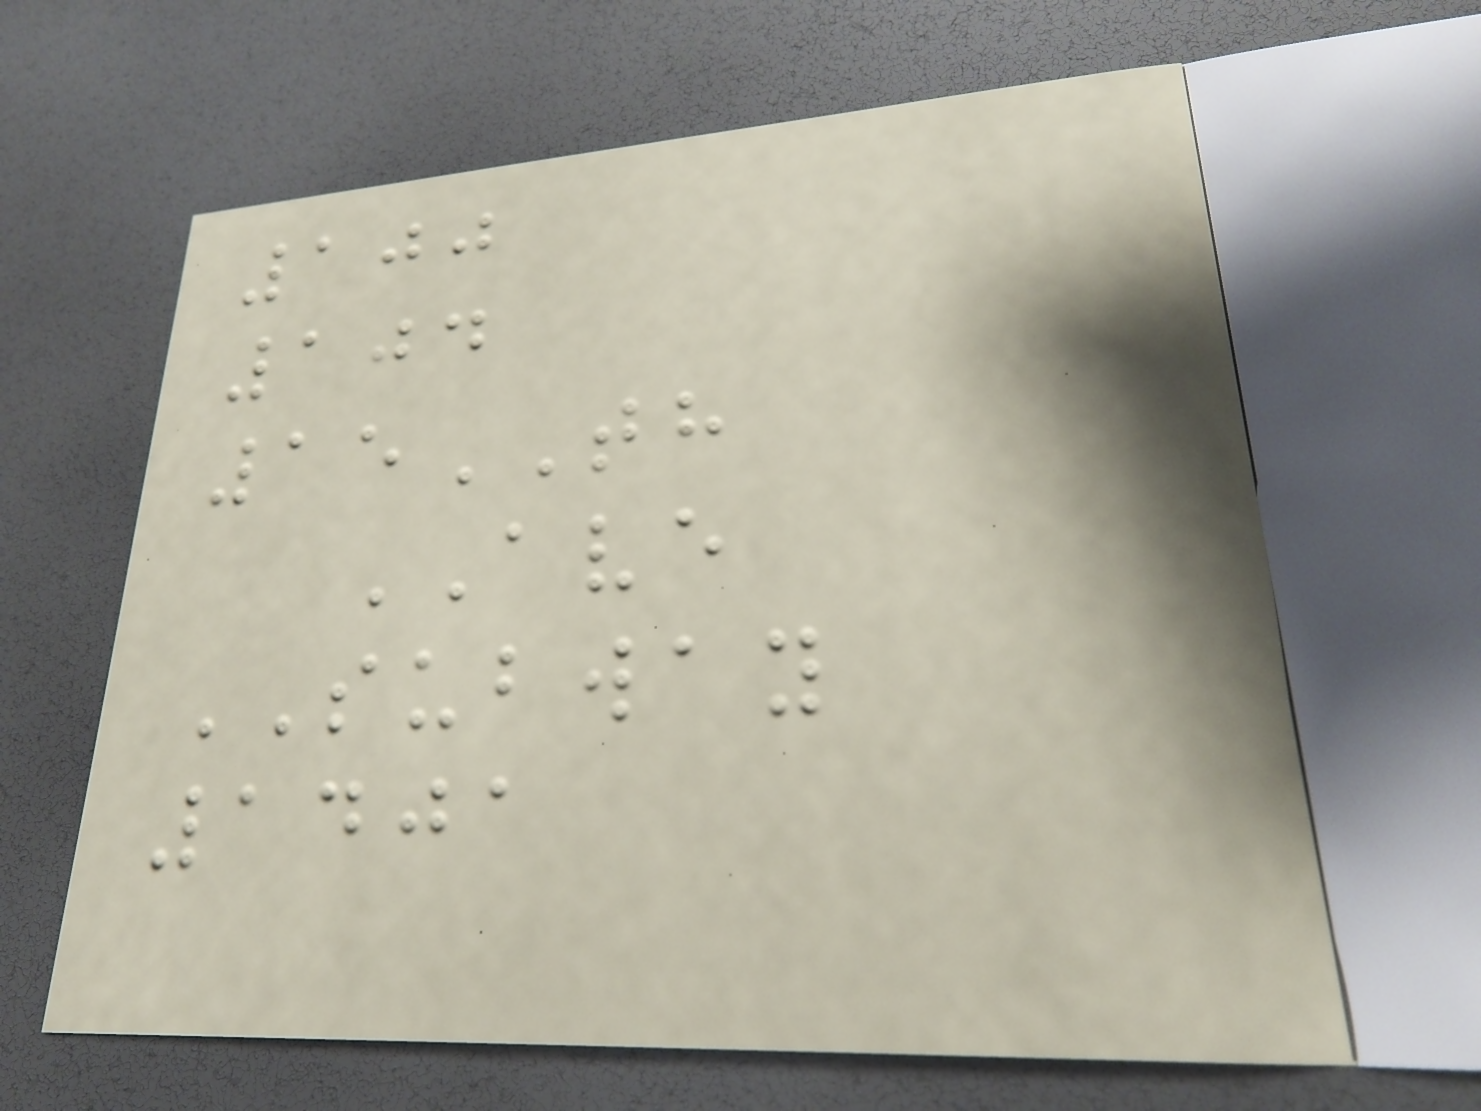100
104
15TH
AVE
SUBWAY
1401
